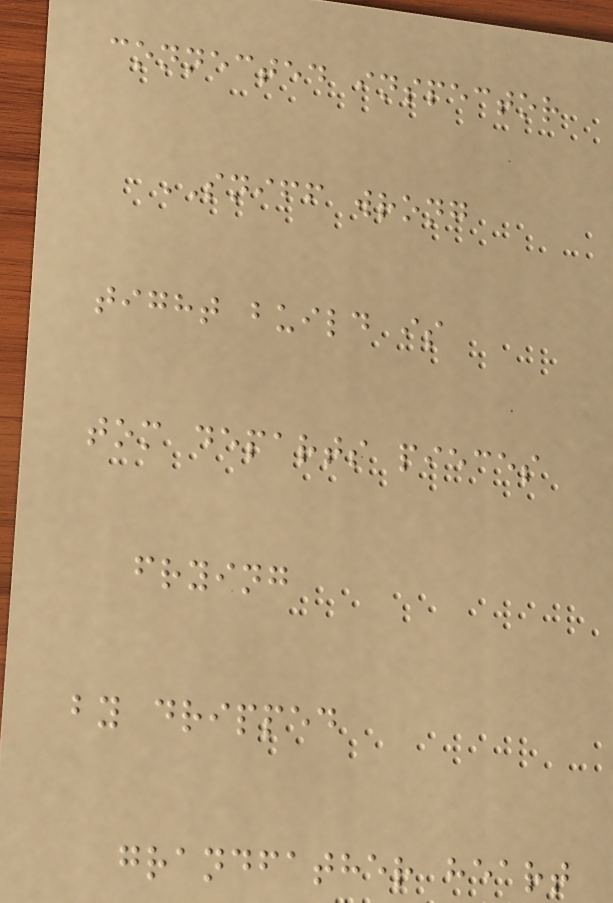connected inspector
SNIFF wrong
tight build is
tom departs pieces
frying
by dripped
grandfather heart
